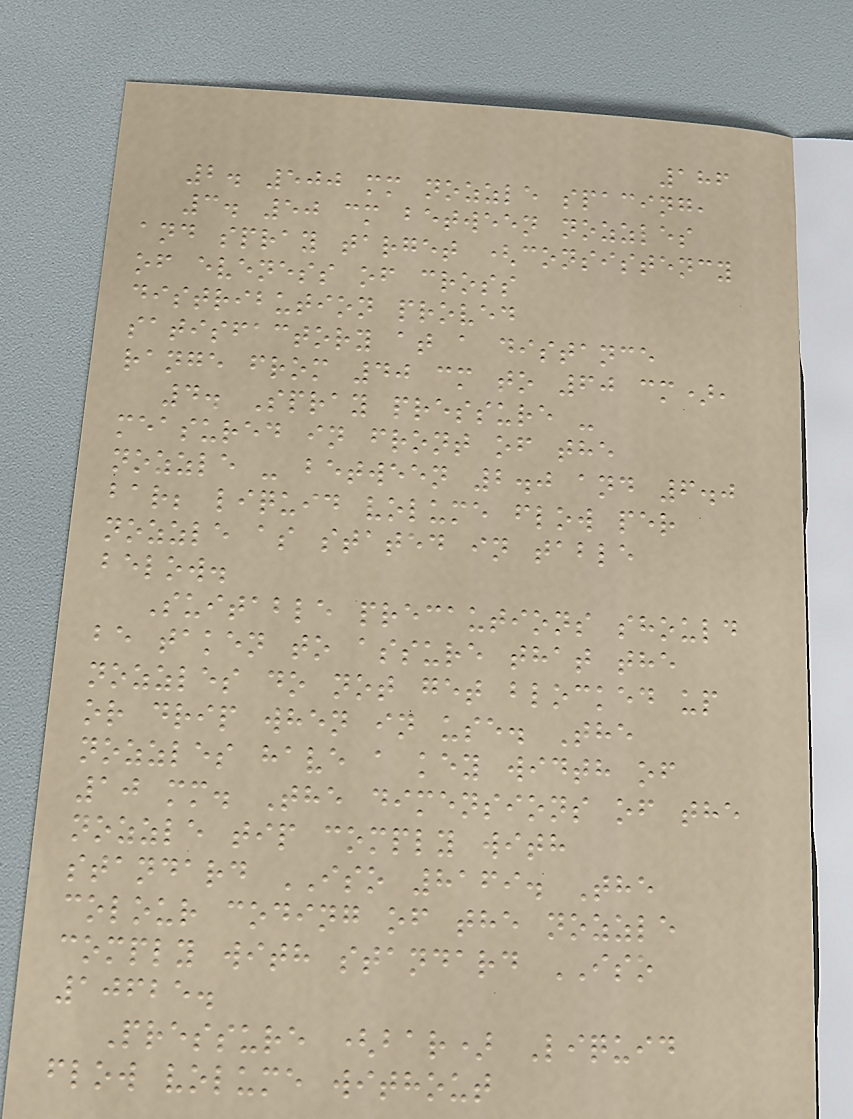186
2. 500 mm nozzle spacing,
3. 50 cm between nozzles
and spray target (consistency
of eveness of cross
distribution proved
satisfactory at a distance
range from 40 cm to 60 cm),
4. Spray pressure -
measured in front of the
nozzle - between 2.0 and 6.0
bar; liquid volume flow per
nozzle as stated in table
below.
Suitable precautions should
be taken to assure that the
nozzles do not get blocked up
or drip when in use. The
nozzles have a key width of
10 mm. The dimensions of the
nozzle tip comply with
standard ISO 8169. The
colour coding of the nozzle
comply with standard ISO
10625.
Pressure (bar) Liquid
flow volume without
